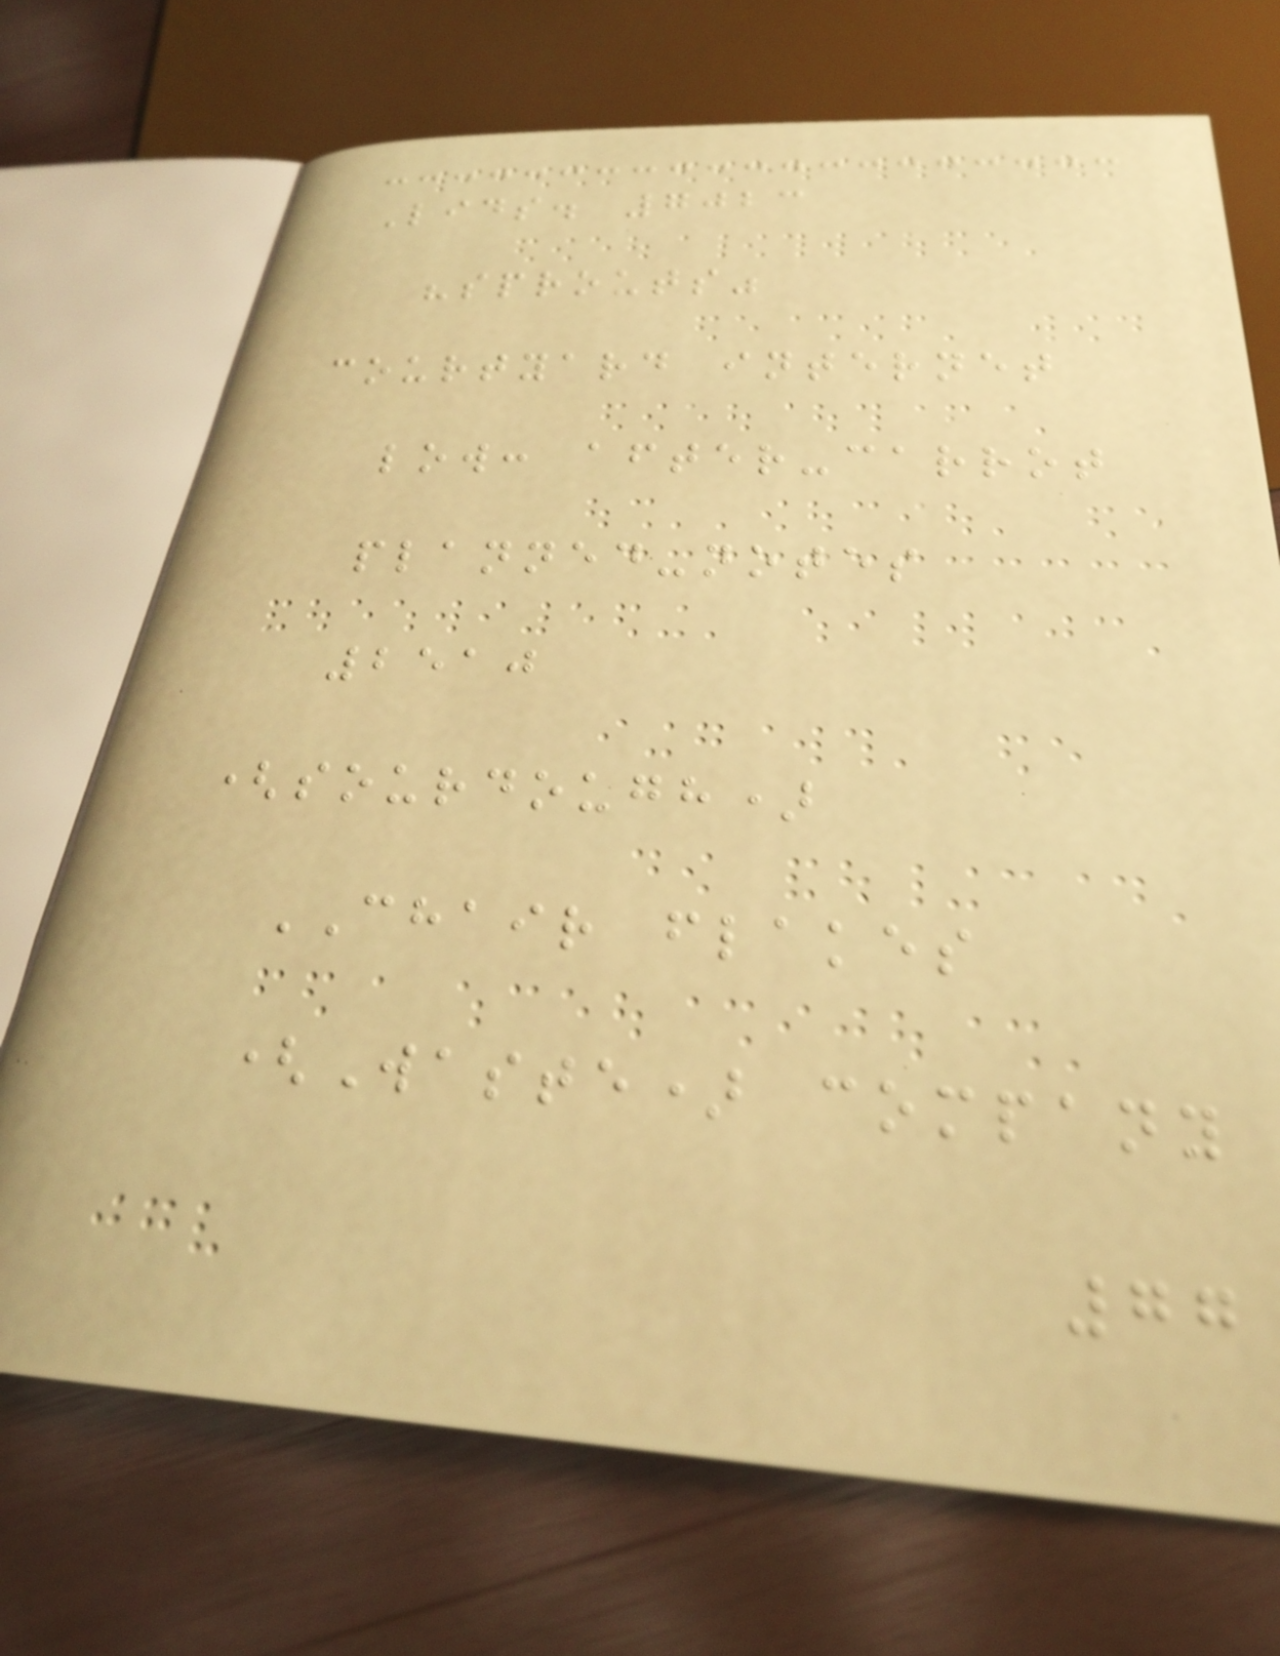Lids. 7023
"sprouts"
courtyard internet
low: after-carrot
planned-notes
2510
(sourdough)
CHAIR flakes
(Waste) company
77
